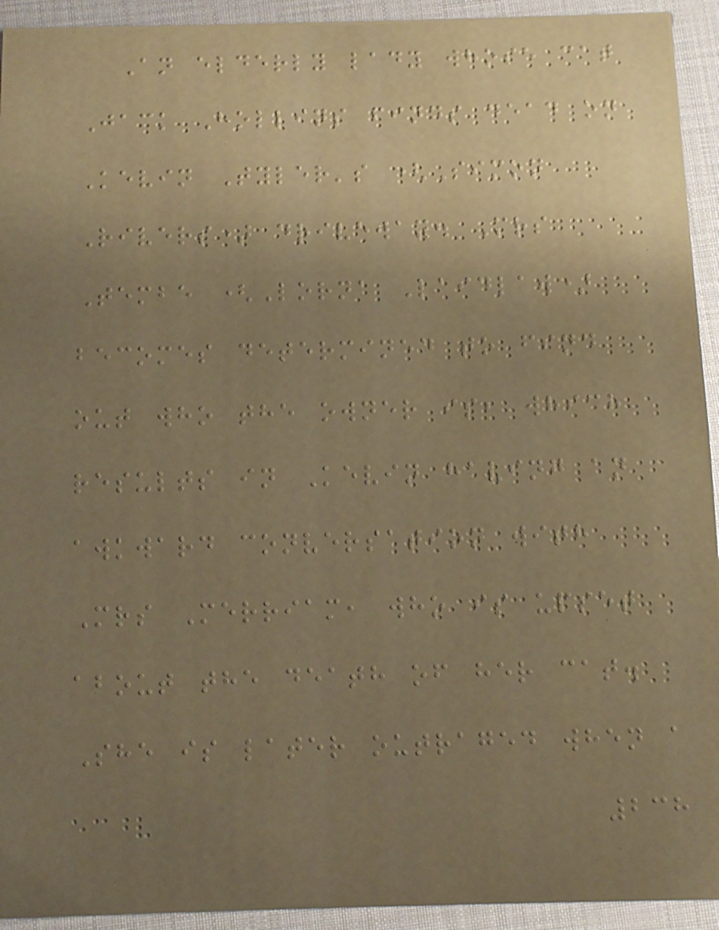An elderly lady whose cat
Jack Hollins finds dead on
Kevin Tyler's (Simon
Rivers) driveway. Mrs
Tembe (Lorna Laidlaw)
becomes determined to find
out who the owner is, which
results in Kevin having an
awkward conversation with
Mrs Merriam, who is upset
about the death of her cat.
She is later outraged when a
238
